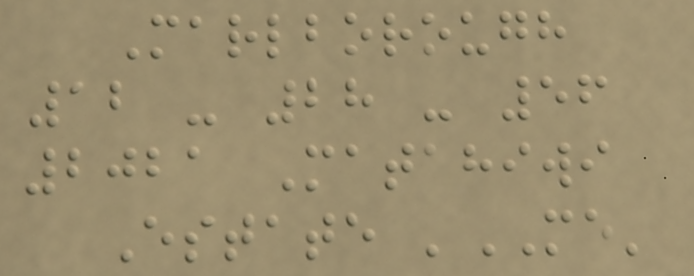Marlborough
12 - 28 - 56
2021 Matahiwi
Estate 'ME'
